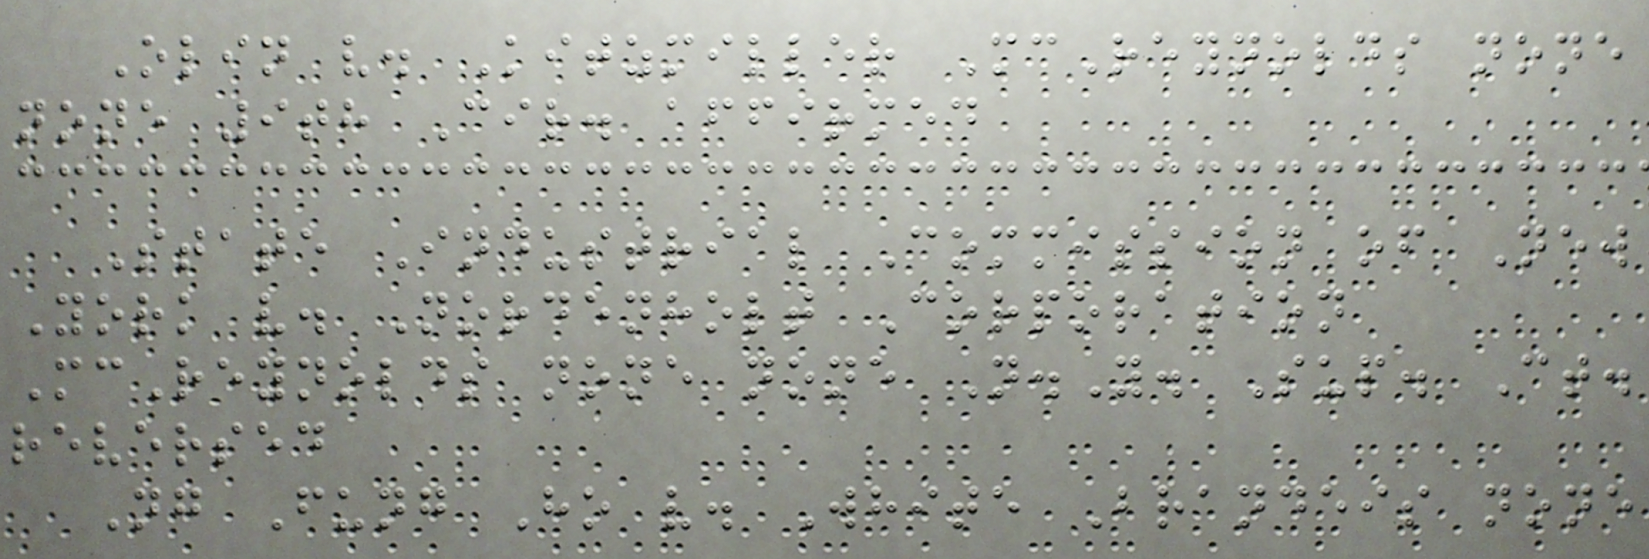Olin v. Kitzmiller McReynolds none
none 9th Cir. affirmed
State Industrial Commission of New
York v. Nordenholt Corporation
McReynolds none none N.Y. Sup. Ct.
reversed
Ng Fung Ho v. White Brandeis none
